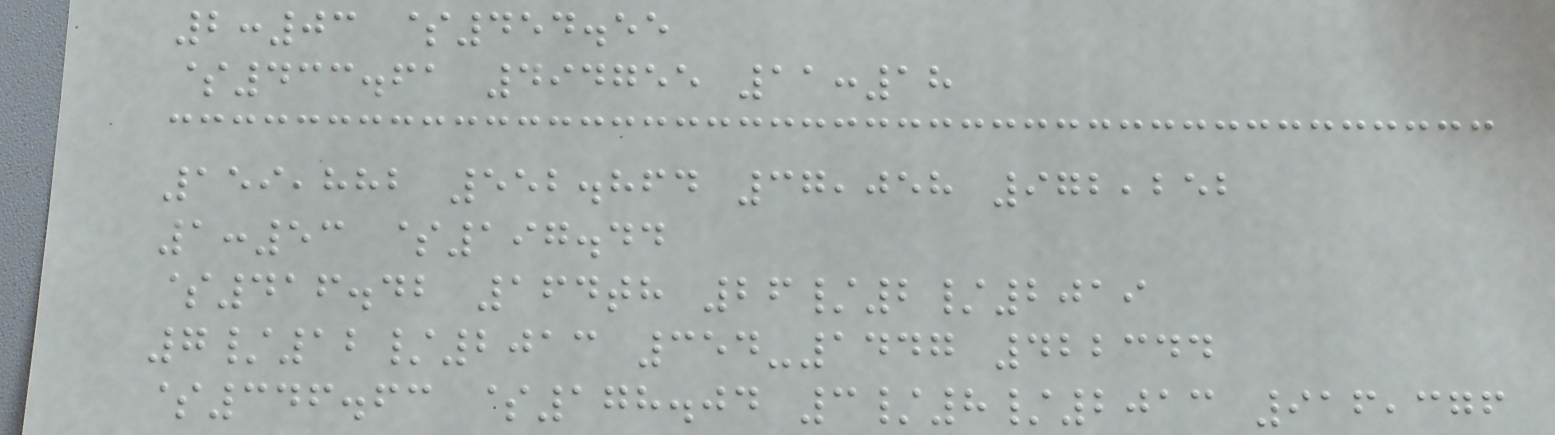2:03 $454.55
$433.61 494755 11:18
159,882 552.864 37,058 972,252
1:53 $197.44
$416.42 164th 26/2/2019
7/12/2013 354-1447 422344
$346.63 $178.04 3/8/2013 916,376
